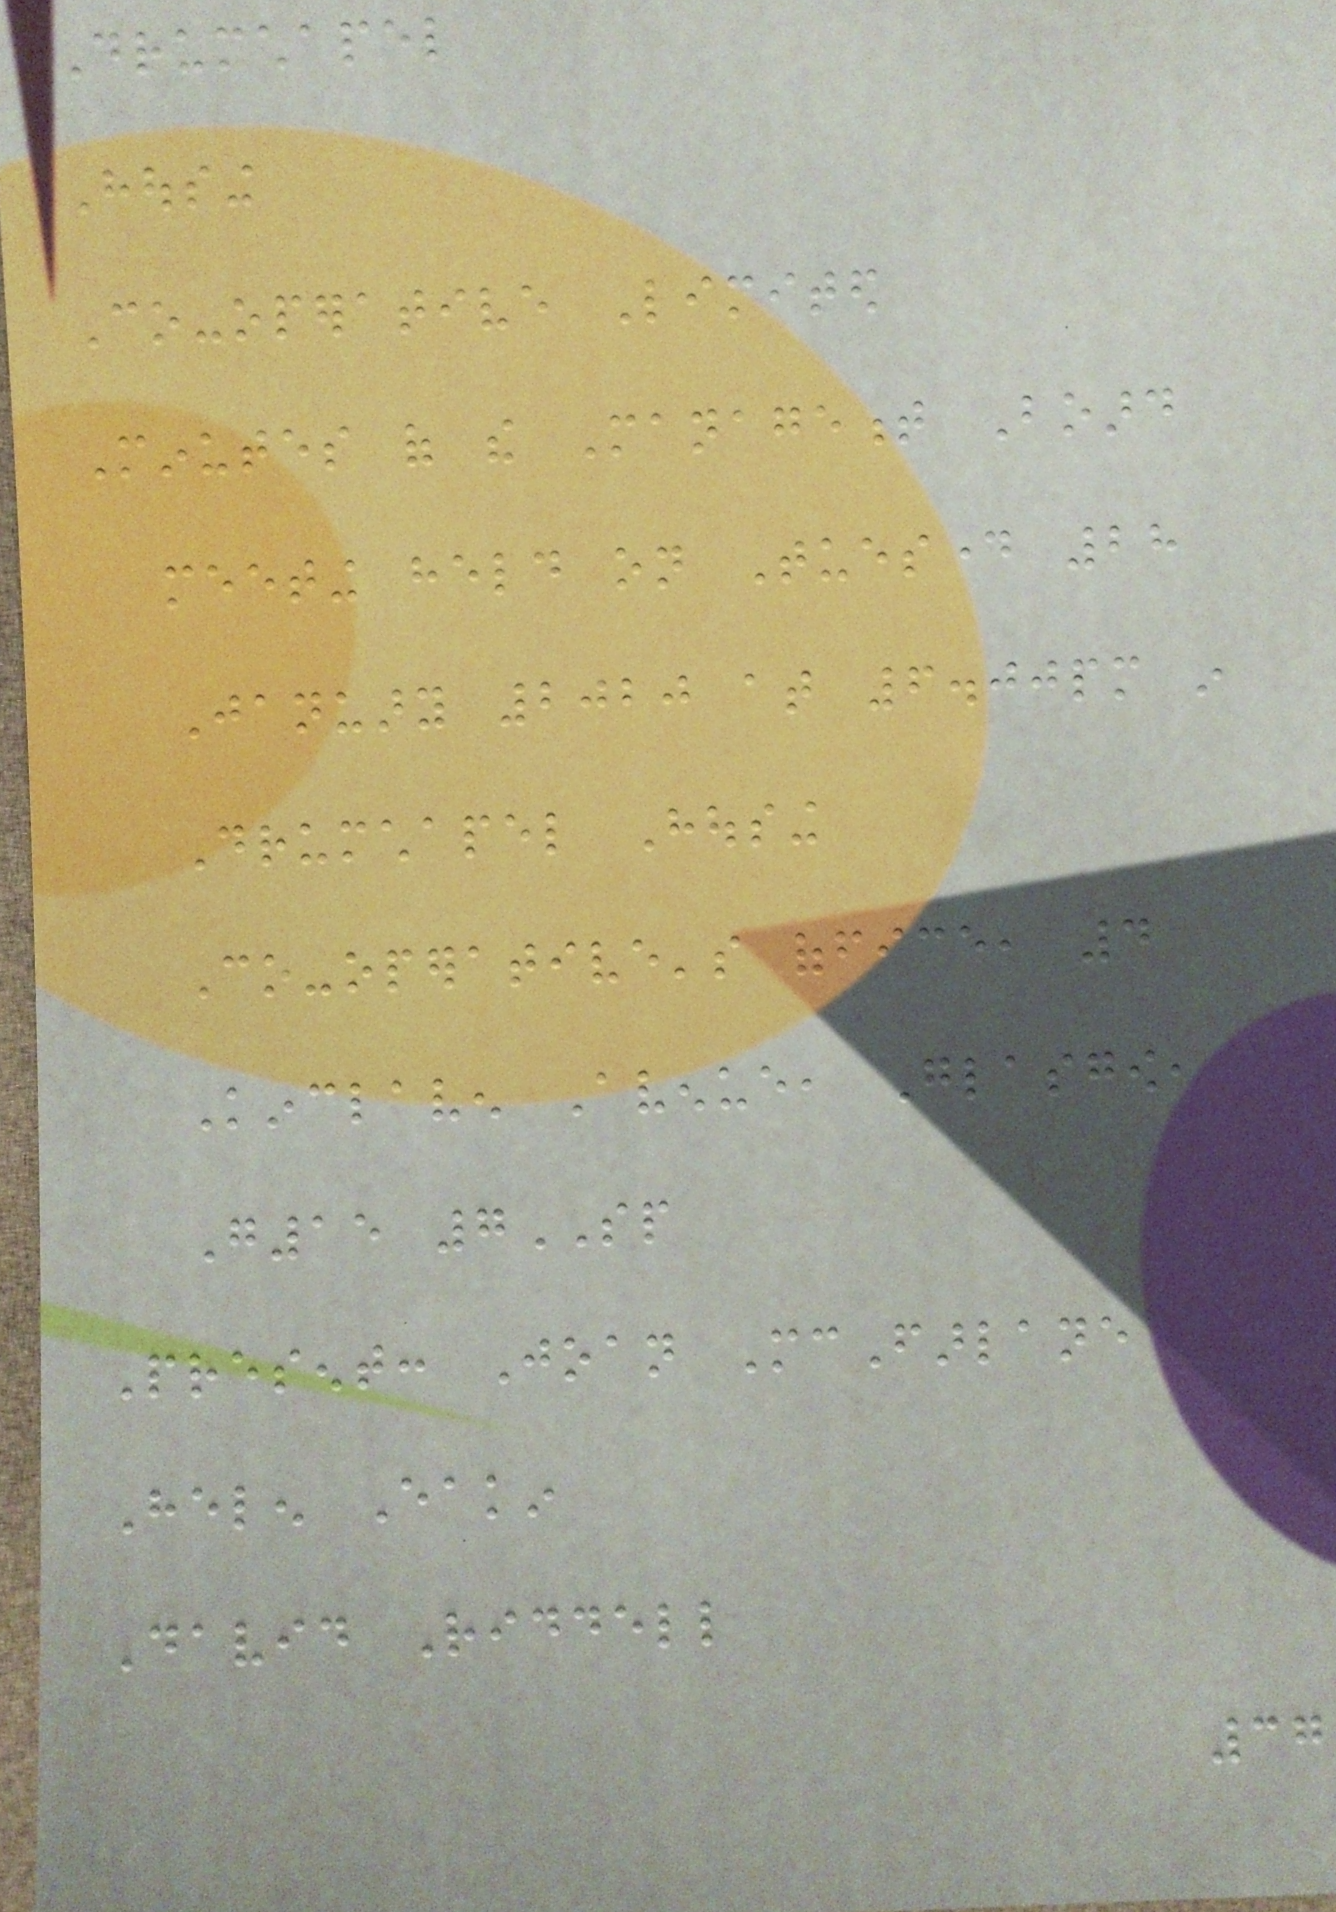Drumchapel
Housing
Co-operative Limited
Minutes of the Management Board
meeting held on Tuesday 28
January 2020 at 6.00pm in
Drumchapel Housing
Co-operative's office, 4
Kinclaven Avenue, Glasgow,
G15 7SP
Present: Joan McFarlane
Helen Eakin
David Riddell
37
